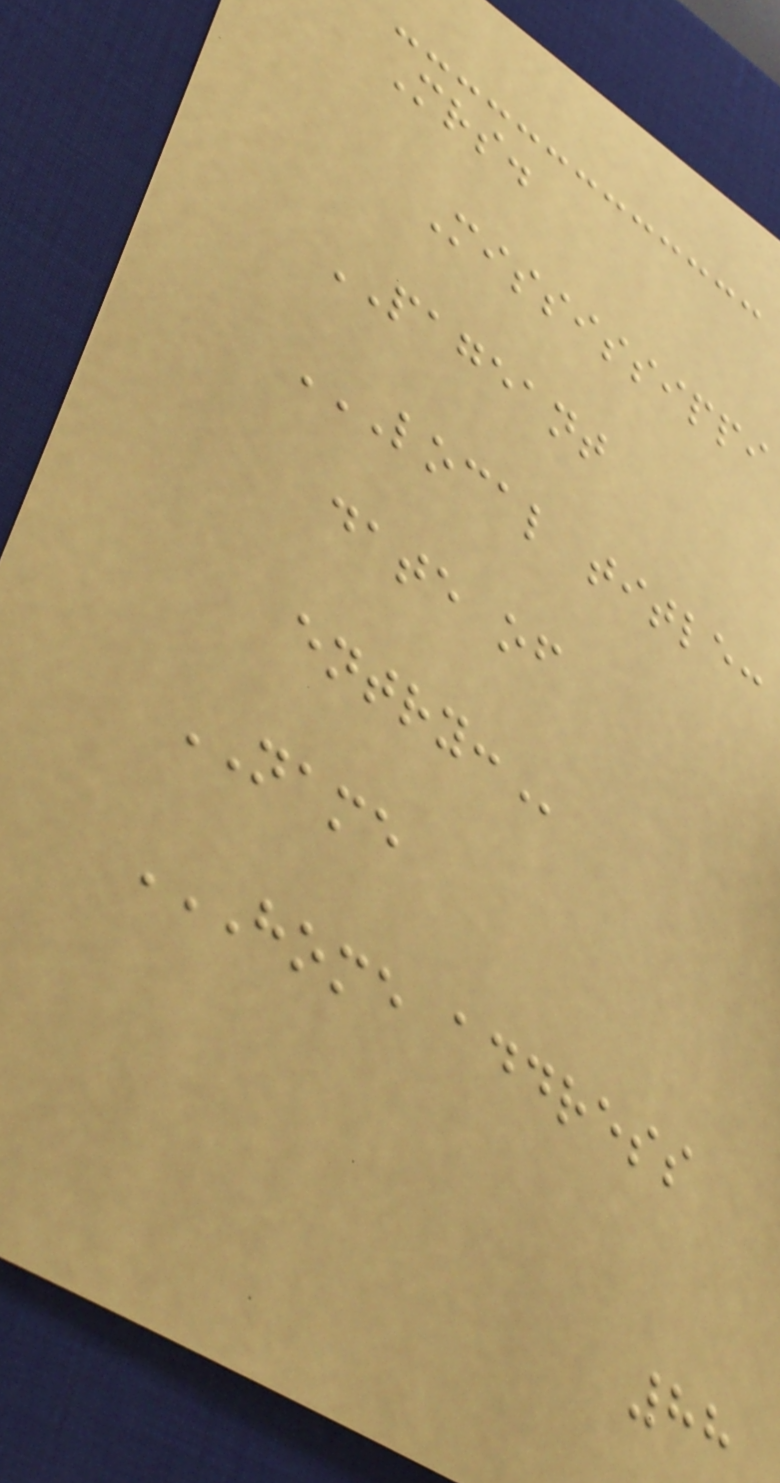Mrs.
Mississippi
PAGEANT
LOCAL TITLE:
DATE OF
ENTRY:
NAME
HOME ADDRESS
88
